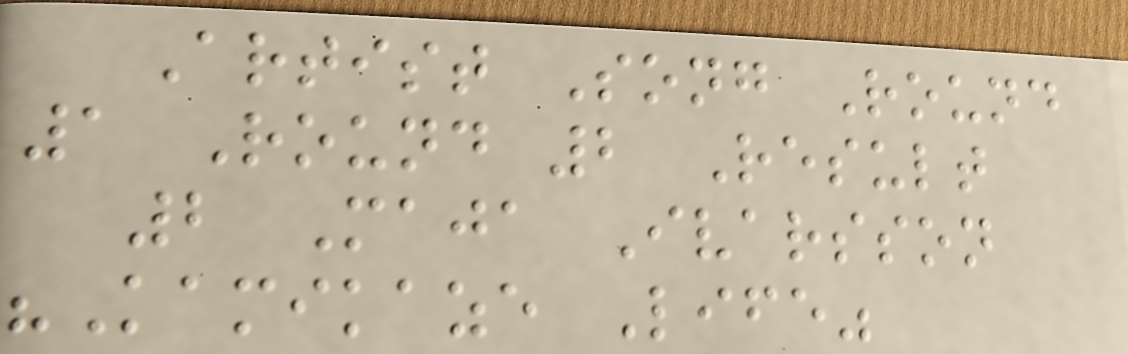Artist Song Round
1 Round 2 Result
2 Maja Ivarsson
"Kamikaze Life"
